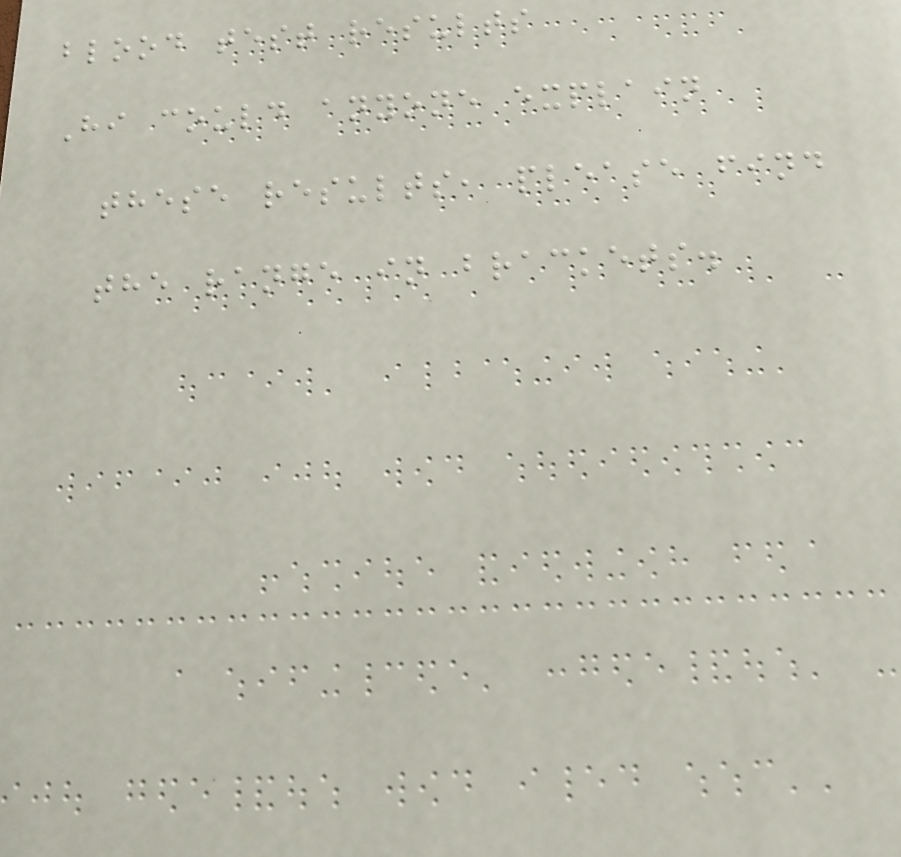blood test results
Hi could anyone explain
these results, please find
the range in brackets.
